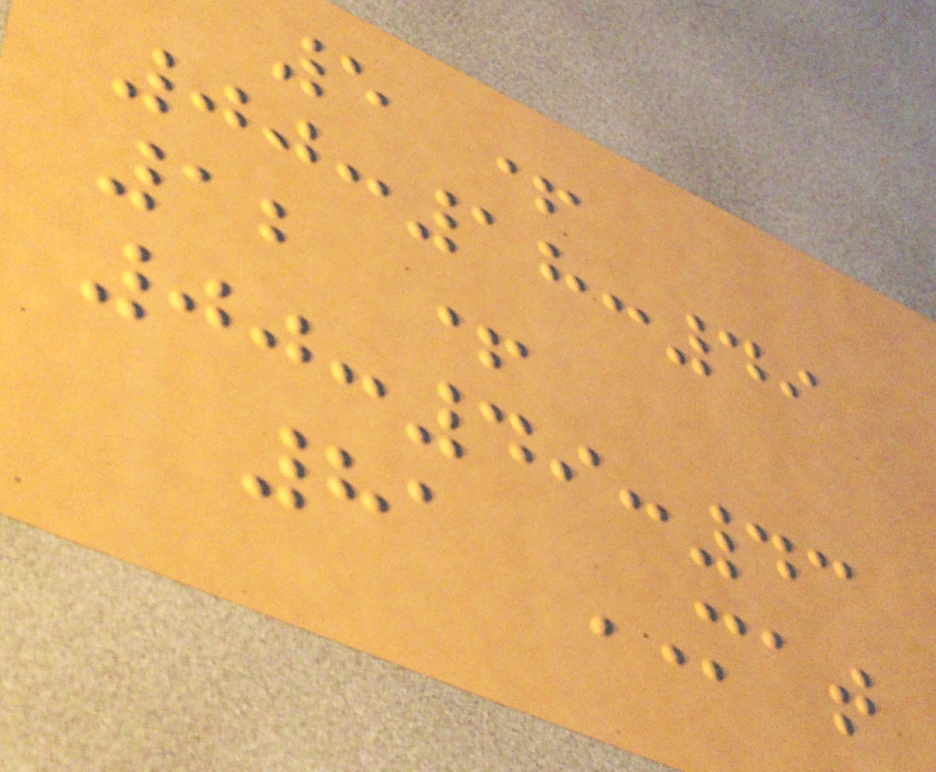5 +
00:18:49
12 +
00:49:43
81 MAT
